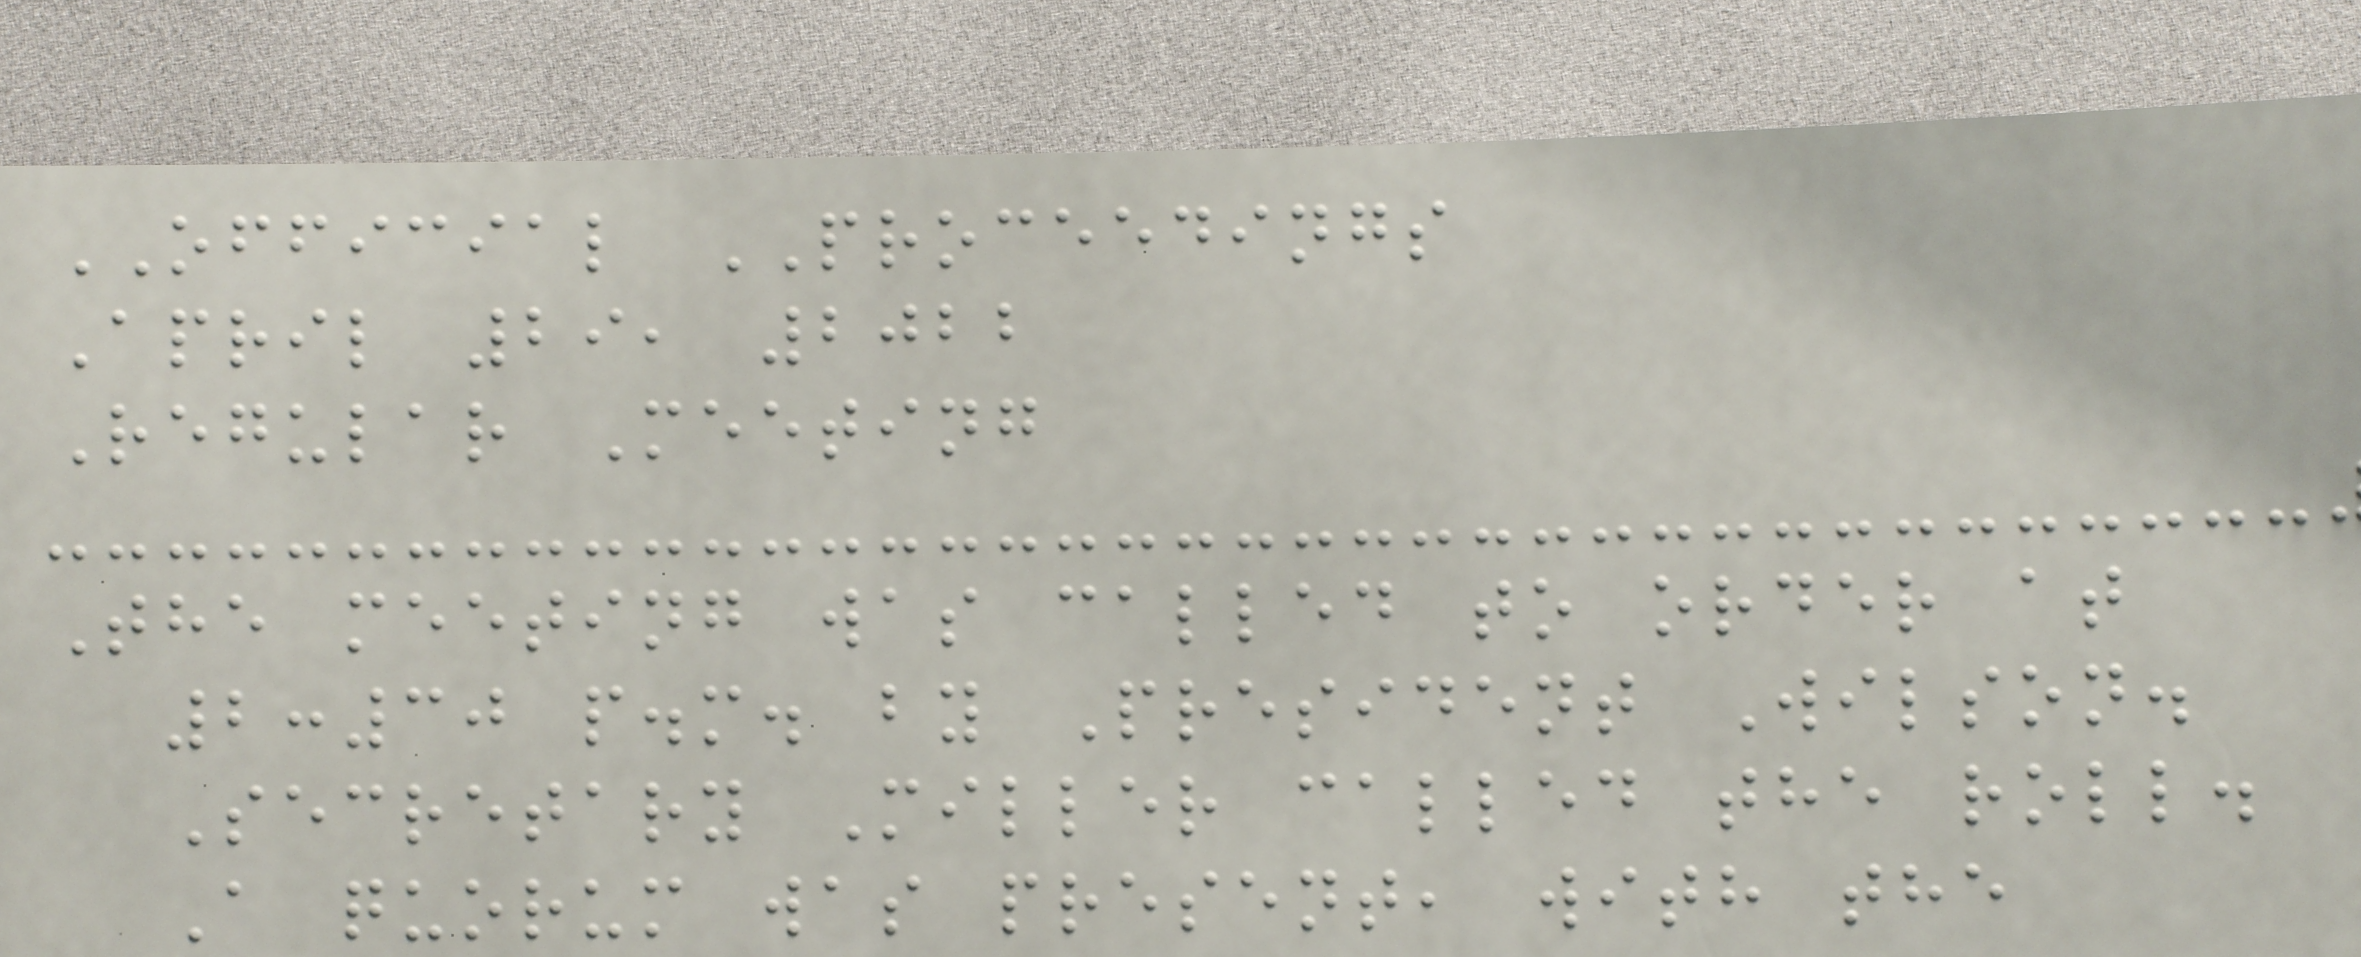OFFICIAL PROCEEDINGS
April 29, 2022
Regular Meeting
The meeting was called to order at
2:30 p.m. by President Wilson.
Secretary Miller called the roll.
A quorum was present, with the
